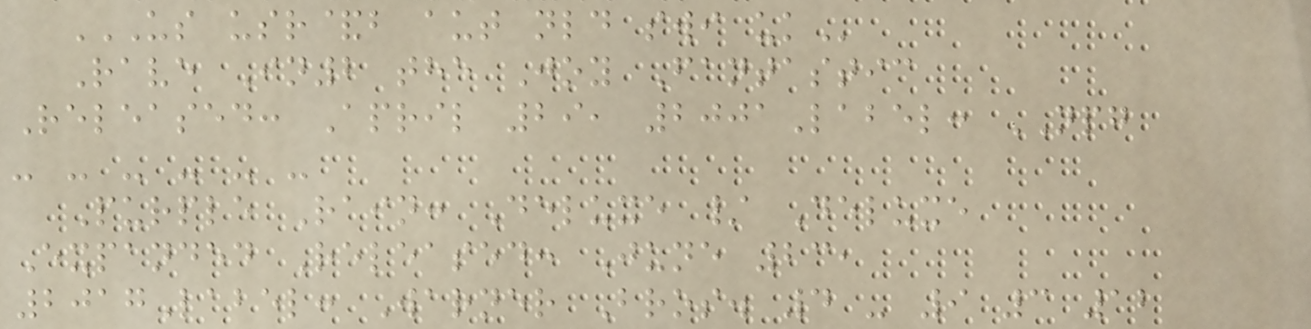US USR&B AUT NLD SWI UK
Rave In2 the Joy Fantastic
Released: April 29, 2001Label: NPG
- - - - - -
Purple Rain: Deluxe / Deluxe
Expanded Released: June 23,
2017Label: Warner Bros. 4 - 9 3 12
